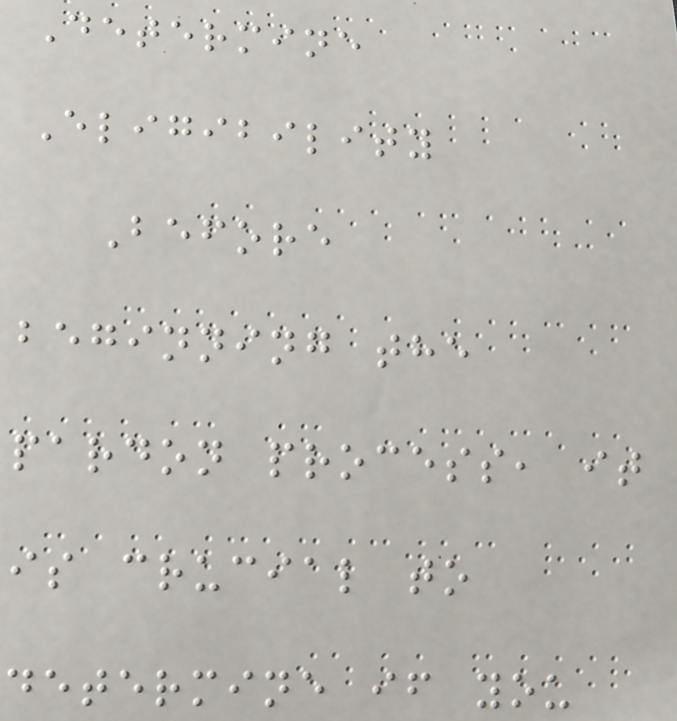Determine
Eligibility
Before
beginning the
pardon process, it
is crucial to
determine if you
